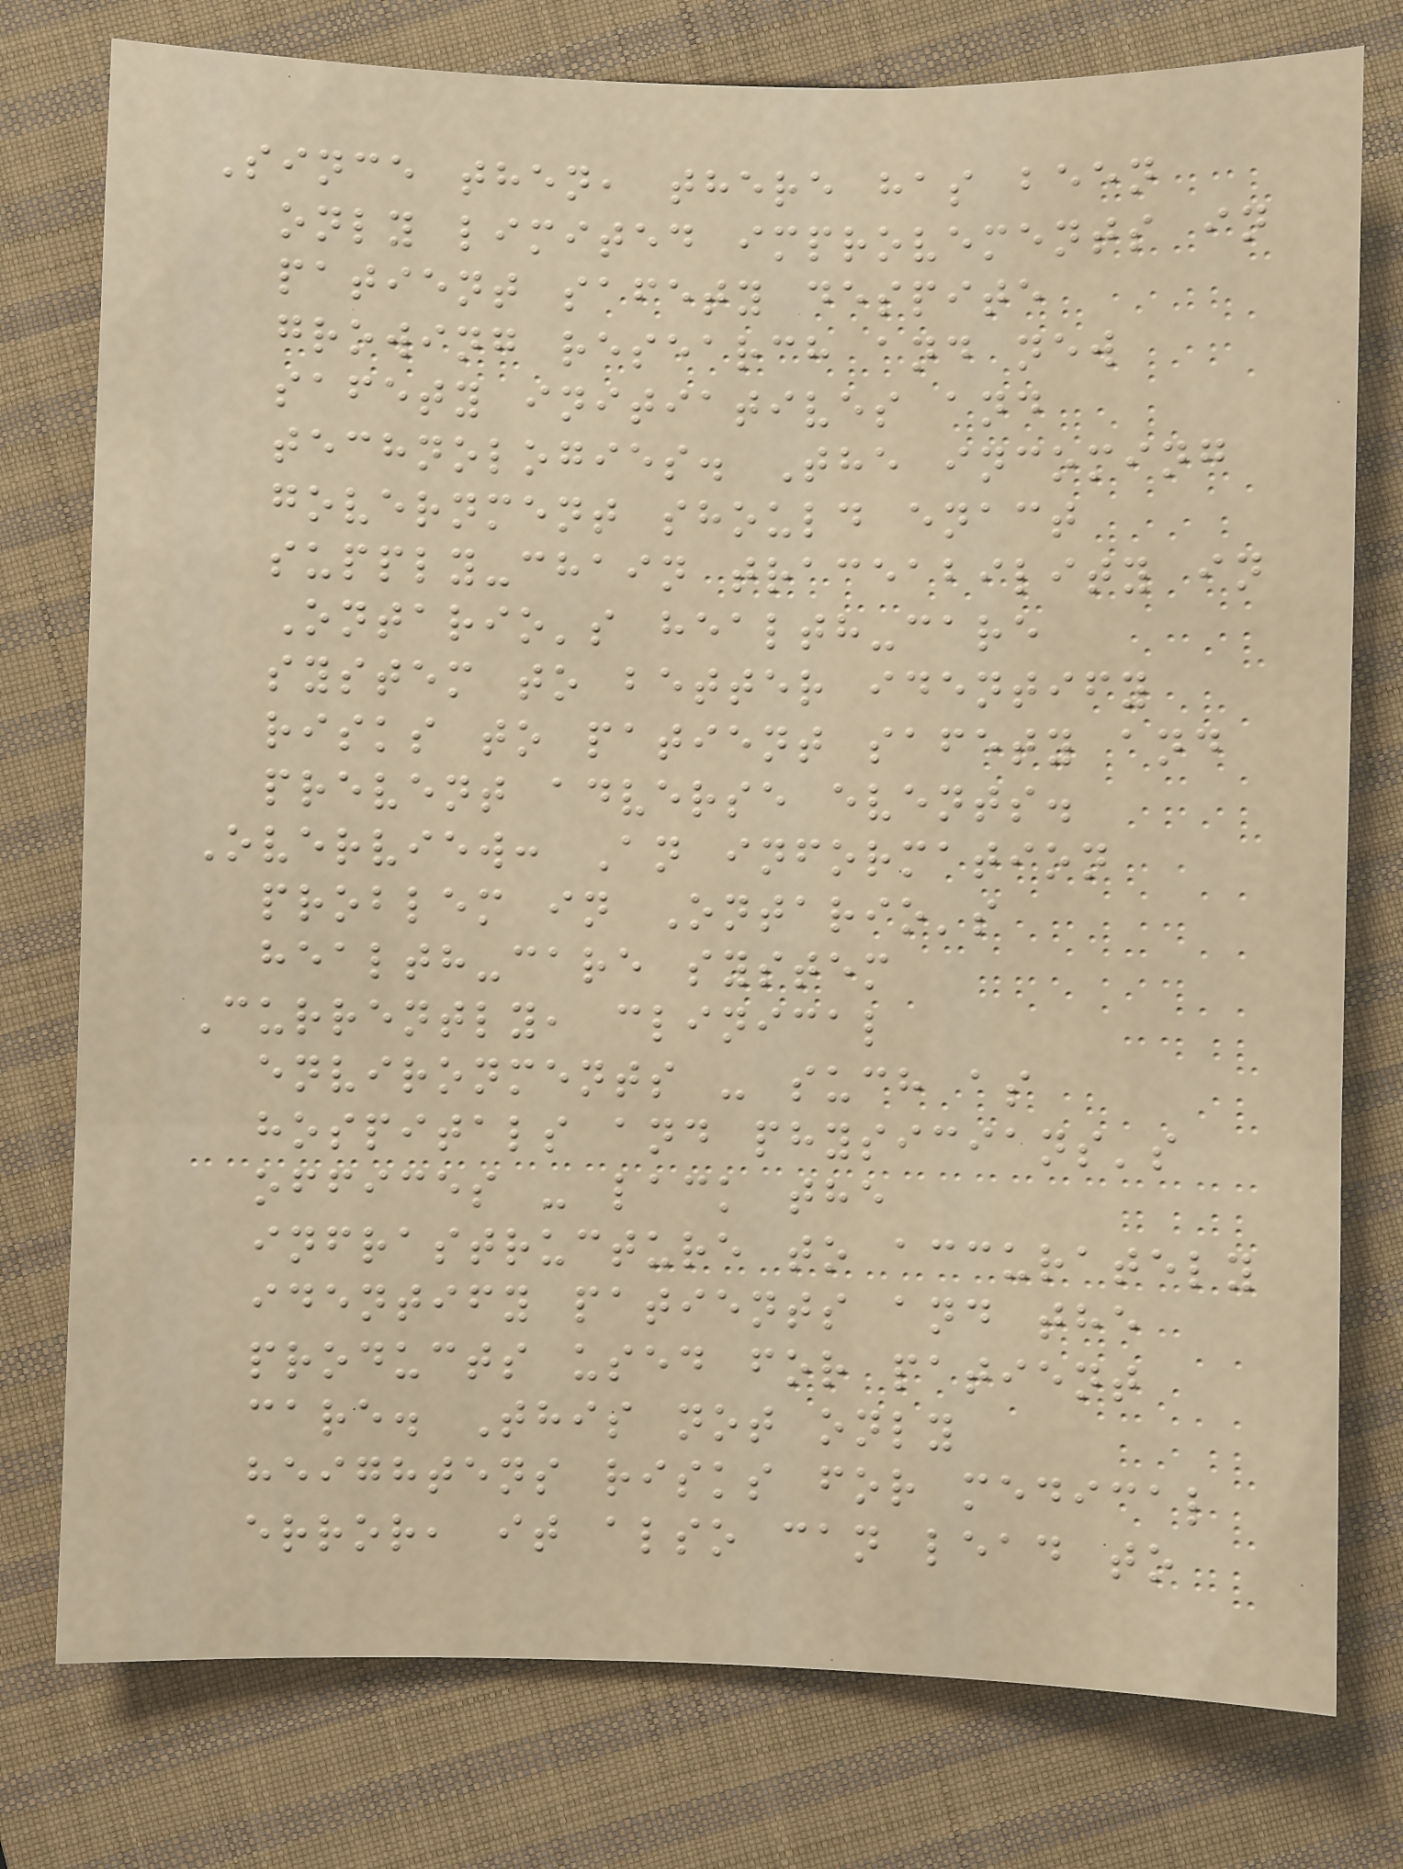Since then, there has been
only limited improvements in
patient safety despite
growing research and new
safety initiatives and
technologies. The incoming
government should enact
supply-chain traceability in
Ontario's health-care
system to better identify
risks to patient safety and
prevent adverse events.
Overview: An information
problem in Ontario's
health-care system
Currently, clinical
environments - such as
hospitals and physicians's
offices - lack the
infrastructure to accurately
identify patients and the
products used for patient
care. This not only
heightens risks for medical
error, it also can lead to
